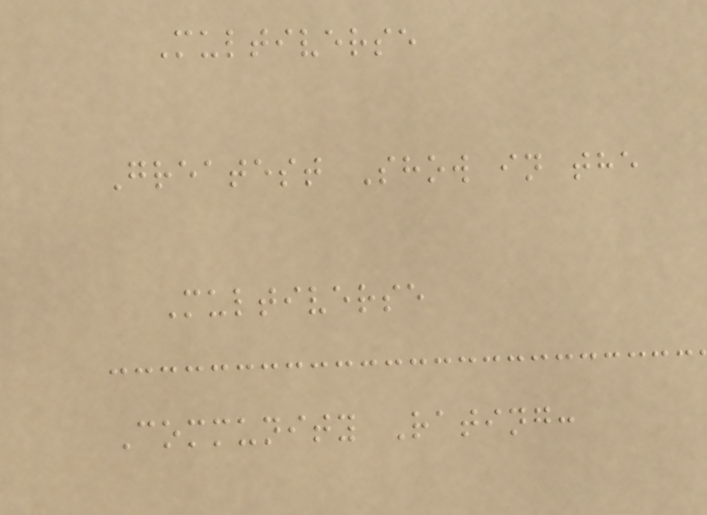Multiverse
Greatest Show in the
Multiverse
Community Rating:
